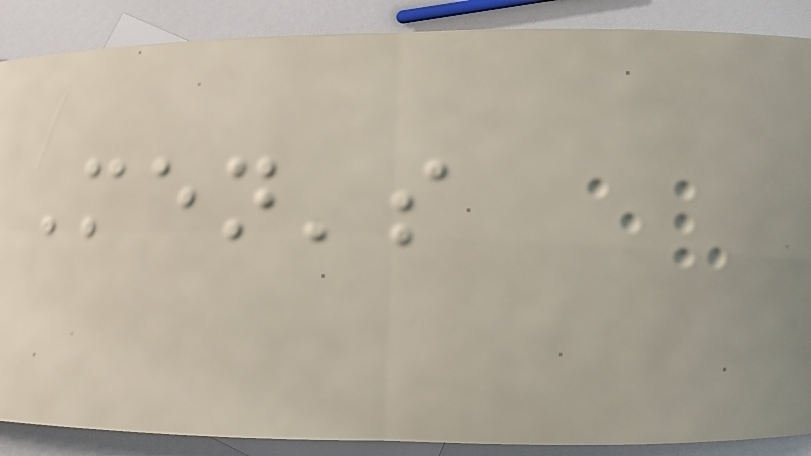Men's
